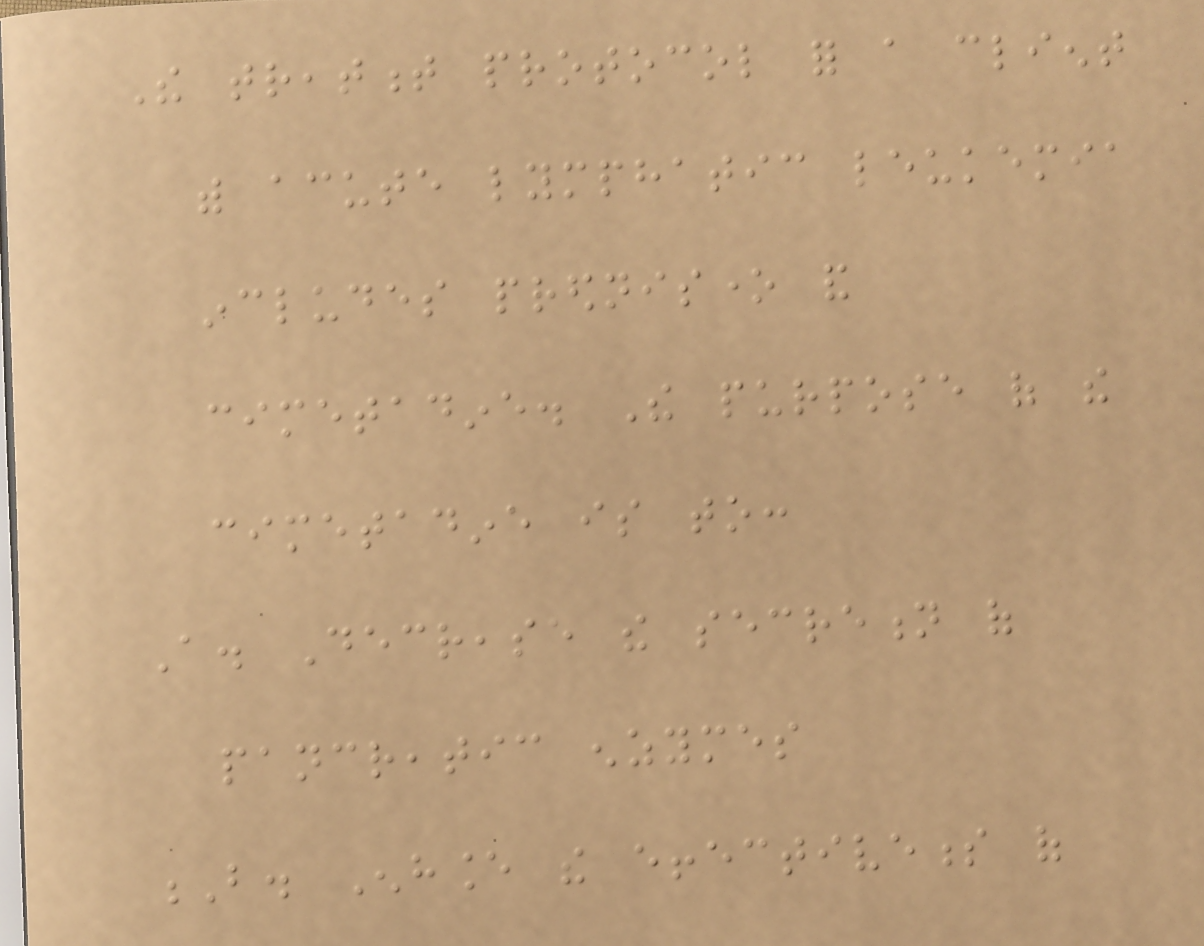The treatment protocol for a client
with acute lymphatic leukemia
includes prednisone and
cimetadine. The purpose of the
cimetadine is to:
A. Decrease the secretion of
pancreatic enzymes
B. Enhance the effectiveness of
